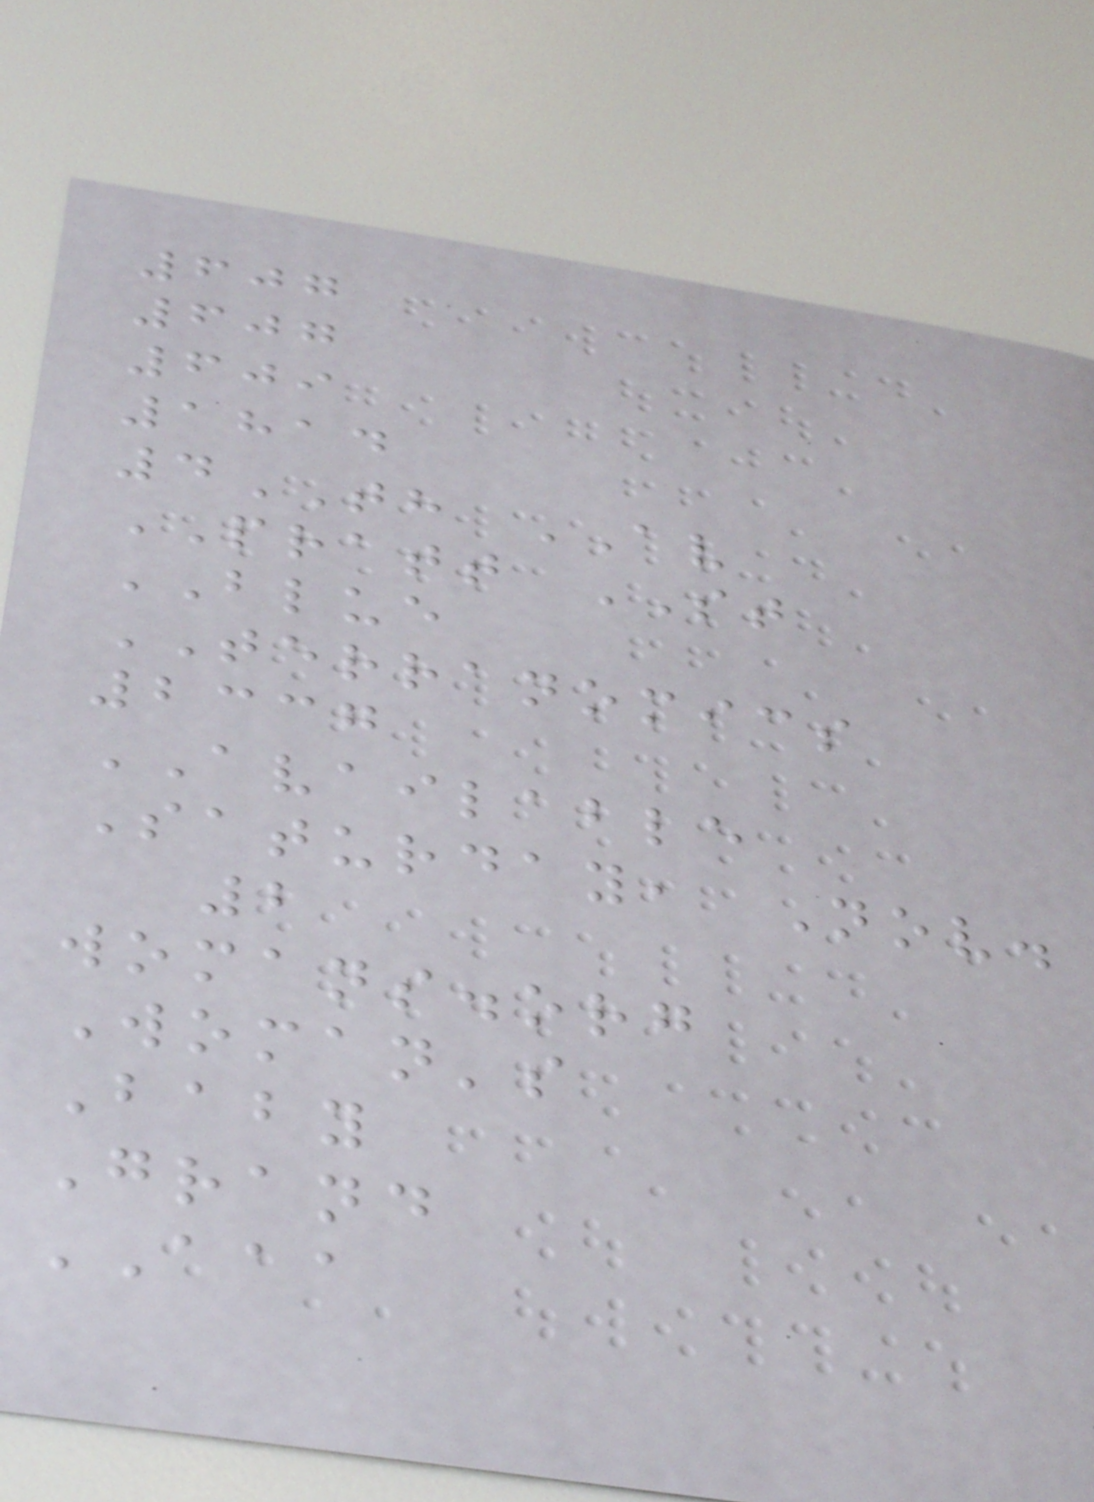607
607
609
1814
4TH AV
PRATT ST
BLUE
TERRANOMICS
2337
AVAILABLE
Saturday, Nov.
2
womans.org
Woman's
Baby
Grand
AAA
